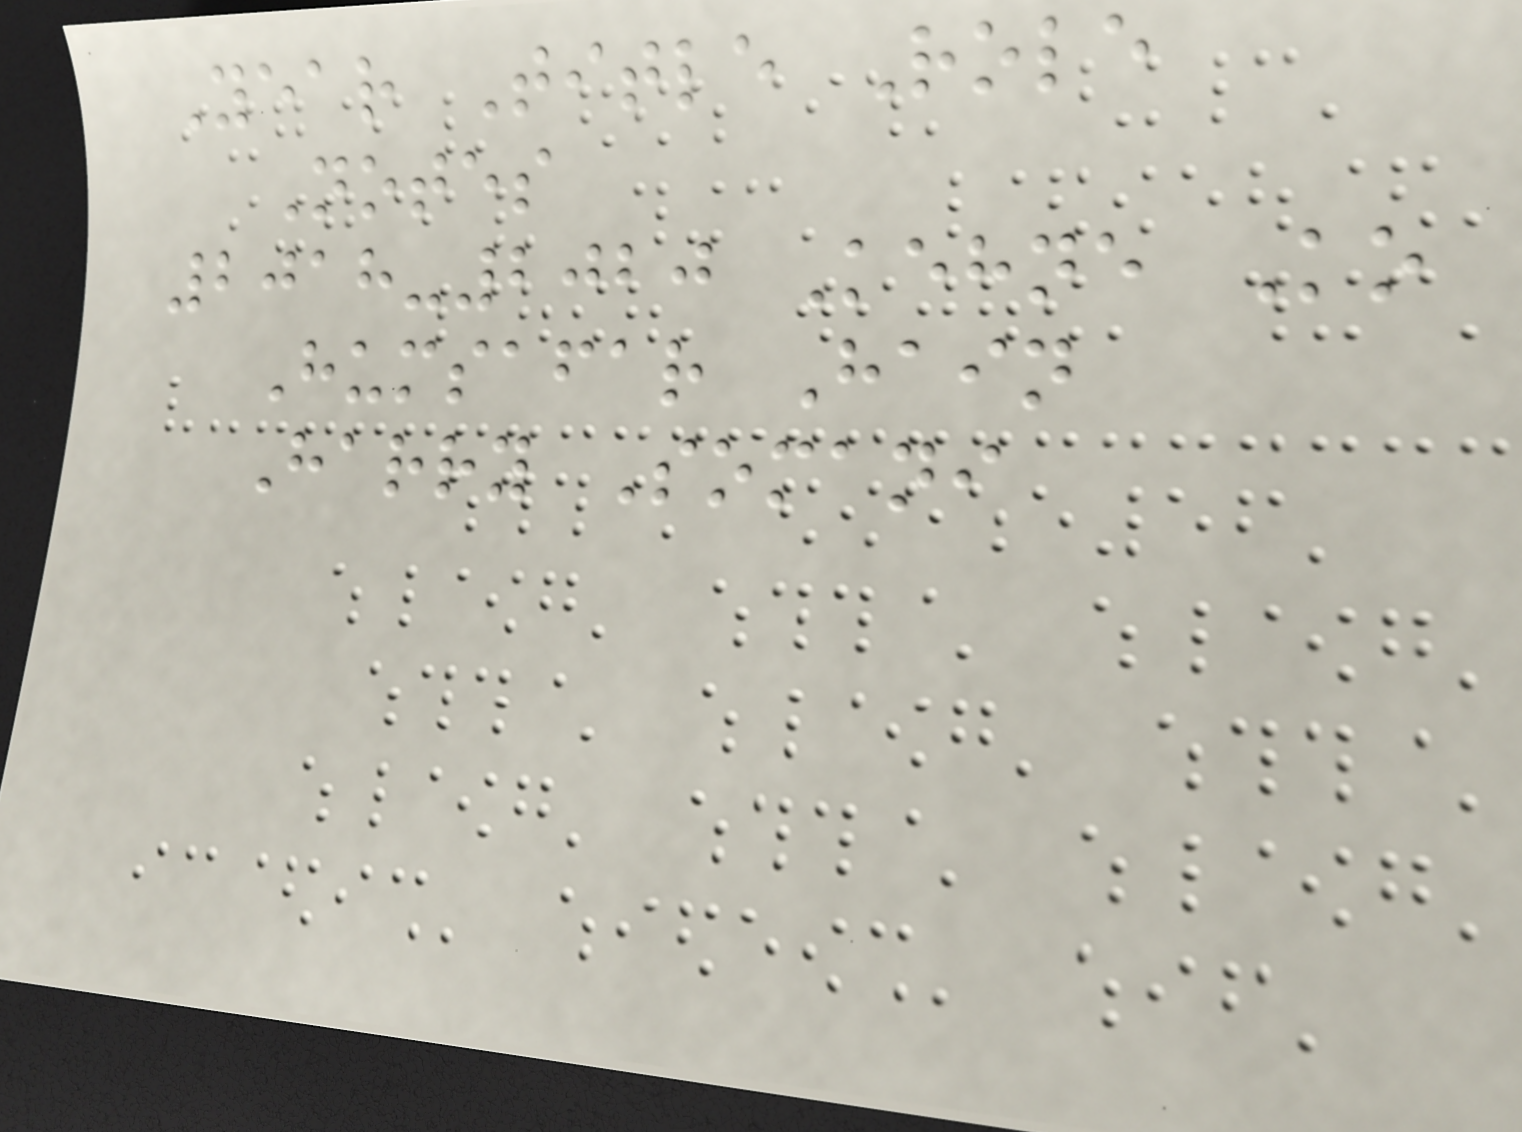Year Title Role
Notes
2018-2020 Kehne Ko
Humsafar Hain
Harry Somani
